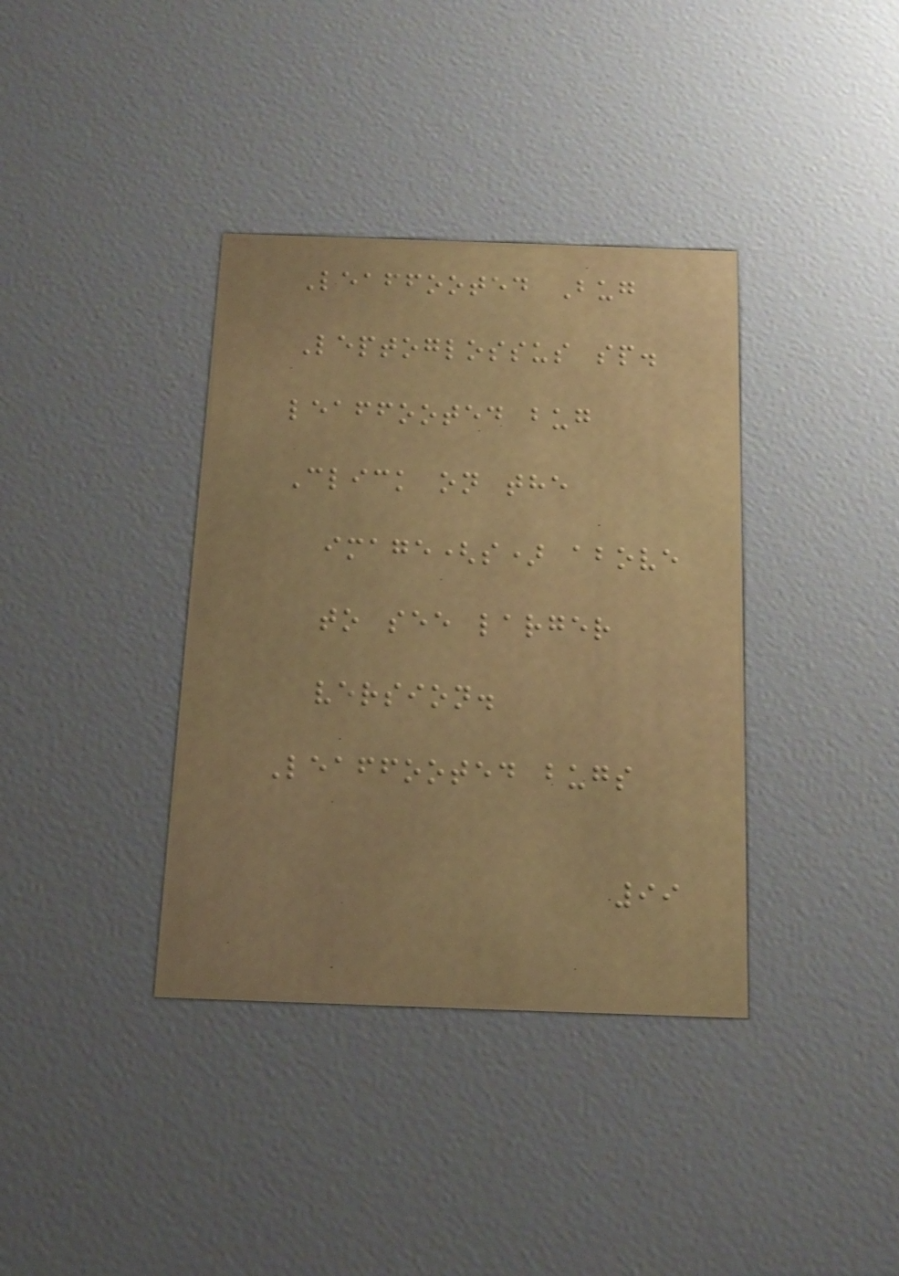Leaffooted Bug
Leptoglossus sp.
leaffooted bug
Click on the
image(s) above
to see larger
version.
Leaffooted bugs
99
